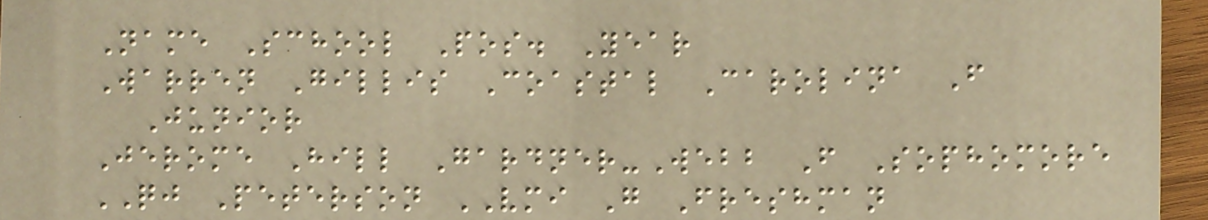Name School Pos. Year
Warren Gillis Coastal Carolina F
Junior
Jerome Hill Gardner-Webb F Sophomore
QJ Peterson VMI G Freshman
